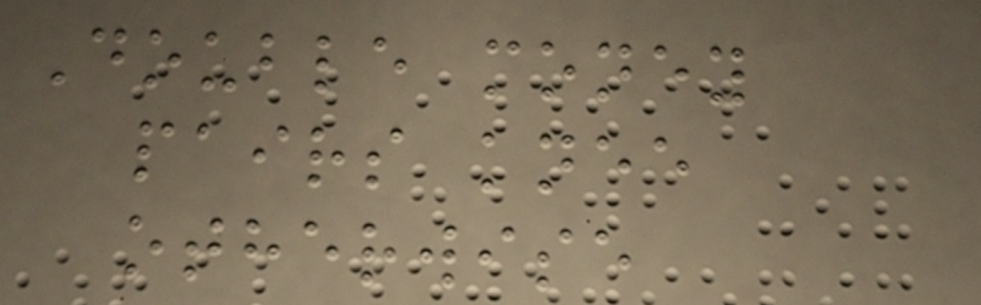Double money
pairs knee
otherwise
